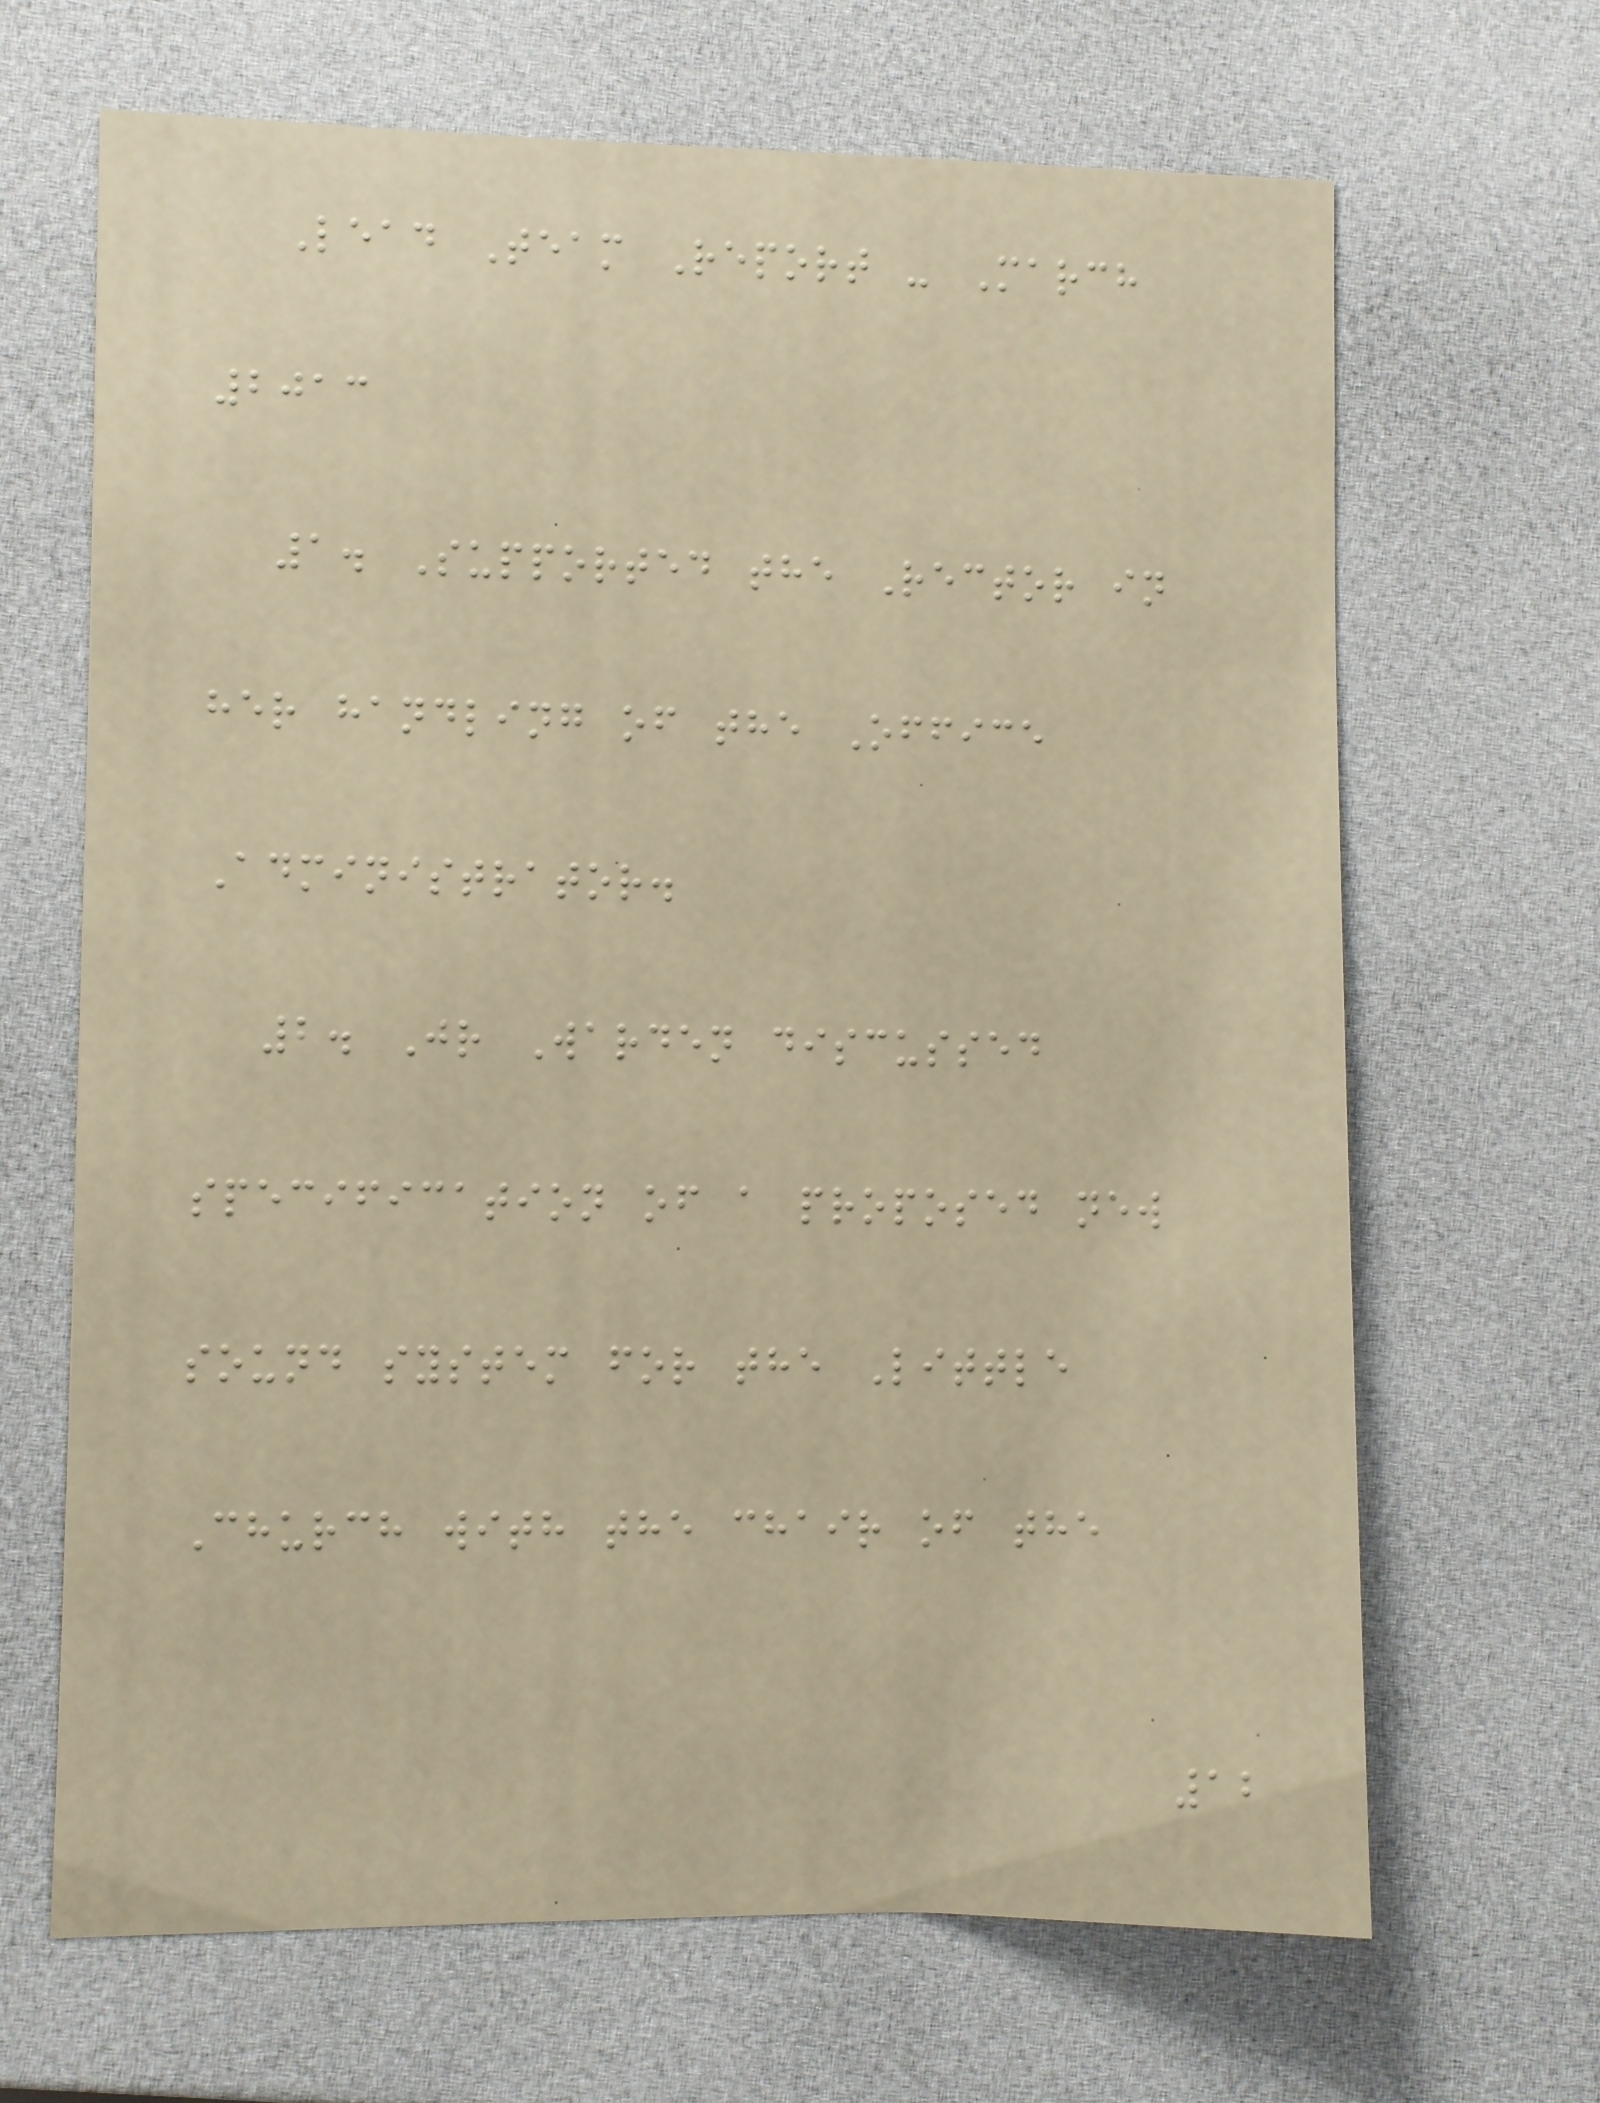Lead Team Report - March
2013
1. Supported the Rector in
her handling of the Office
Administrator.
2. Jr Warden discussed
specification of a proposed new
sound system for the Little
Church with the chair of the
12
